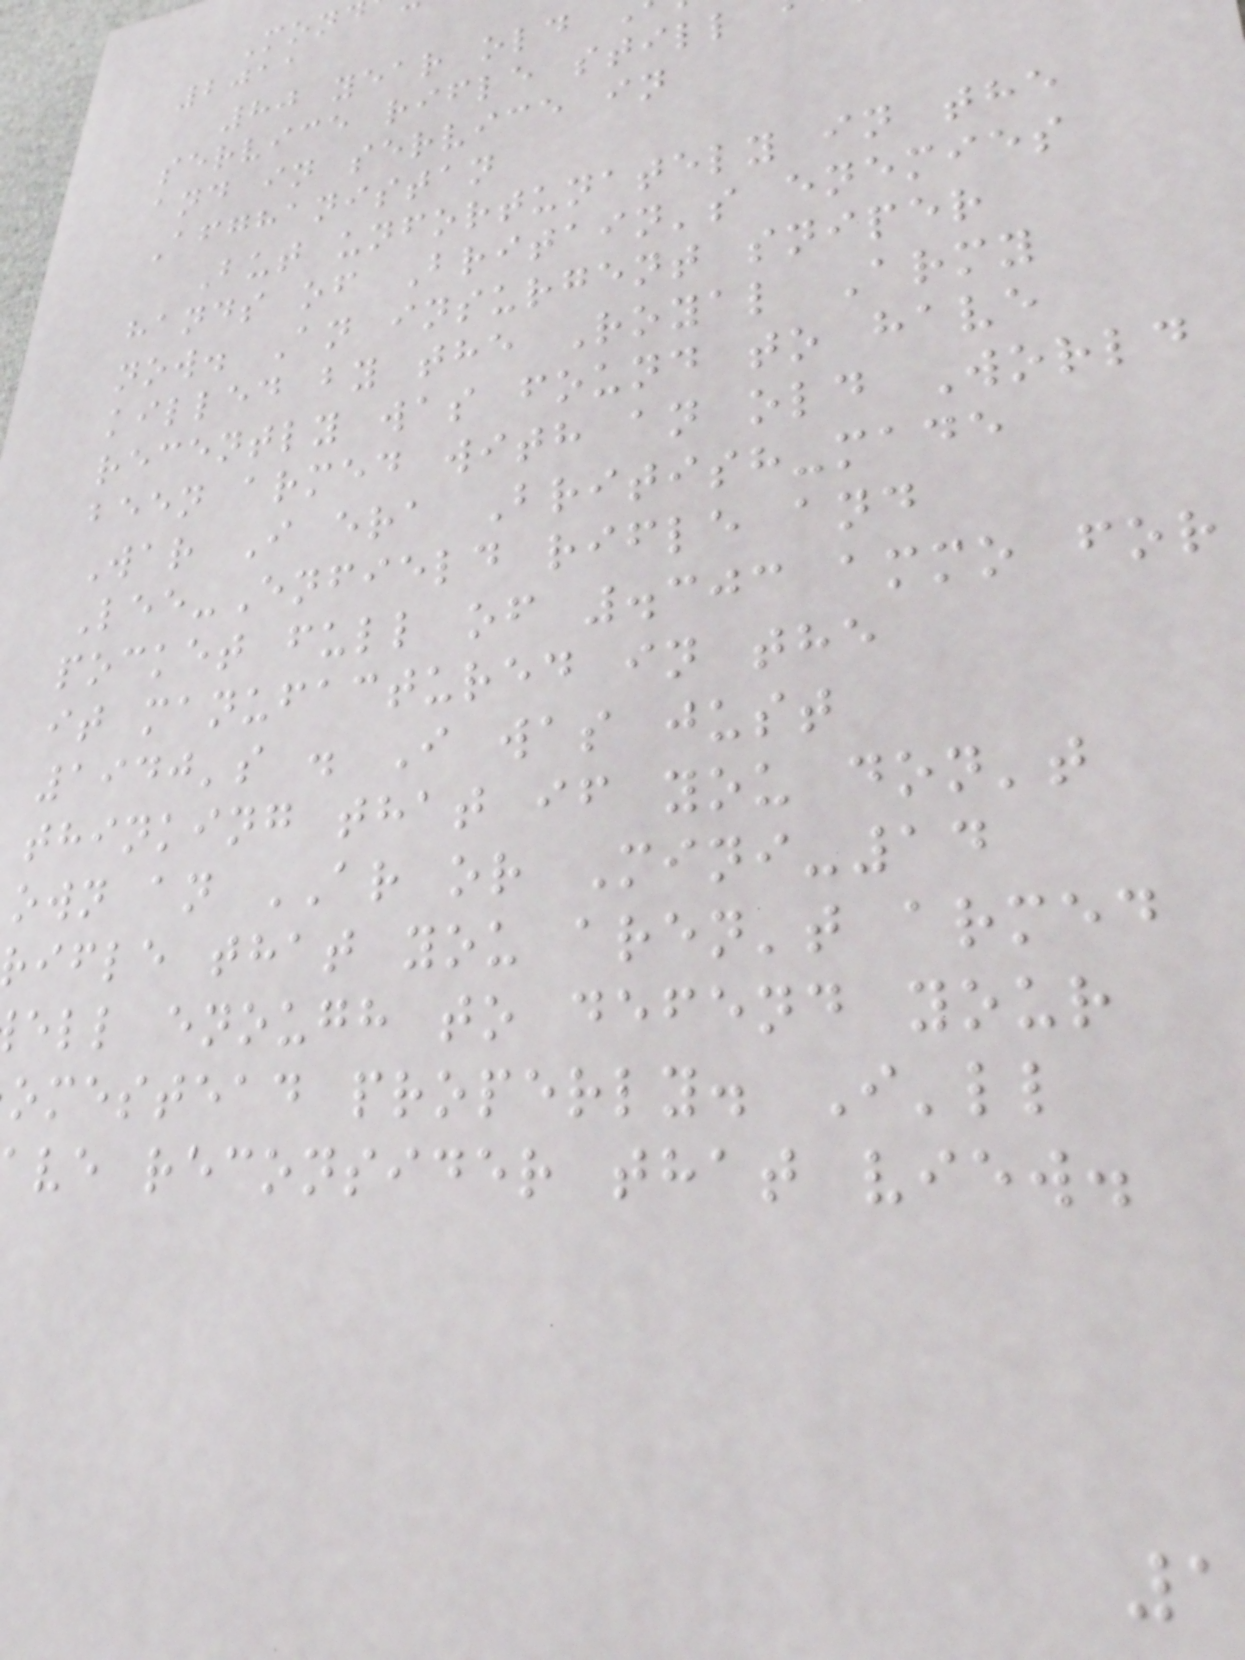2011
80 year old
service rifle still
and in service in
Afghanistan
But unfortunately in the
hands of Britain's enemies
now. An insurgent sniper
killed by the Royal Army
recently was found to have
been armed with an old World
War I era British-made
Lee-Enfield rifle and
pocket full of .303 ammo for
it manufactured in the
1940's . I was just
thinking that if you don't
own an AR or Mini-14
ifle that you aren't armed
ell enough to defend your
omestead properly. I'll
ve reconsider that view.
